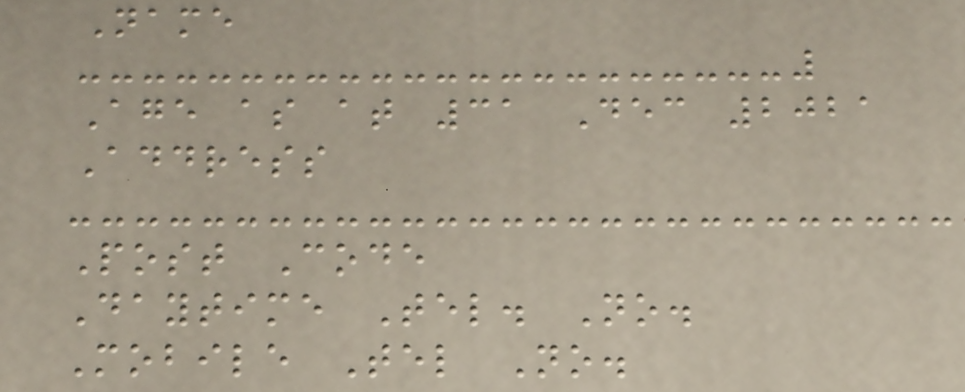Name
Age as at 31 Dec 2021
Address
Post Code
Daytime Tel. No.
Mobile Tel No.
